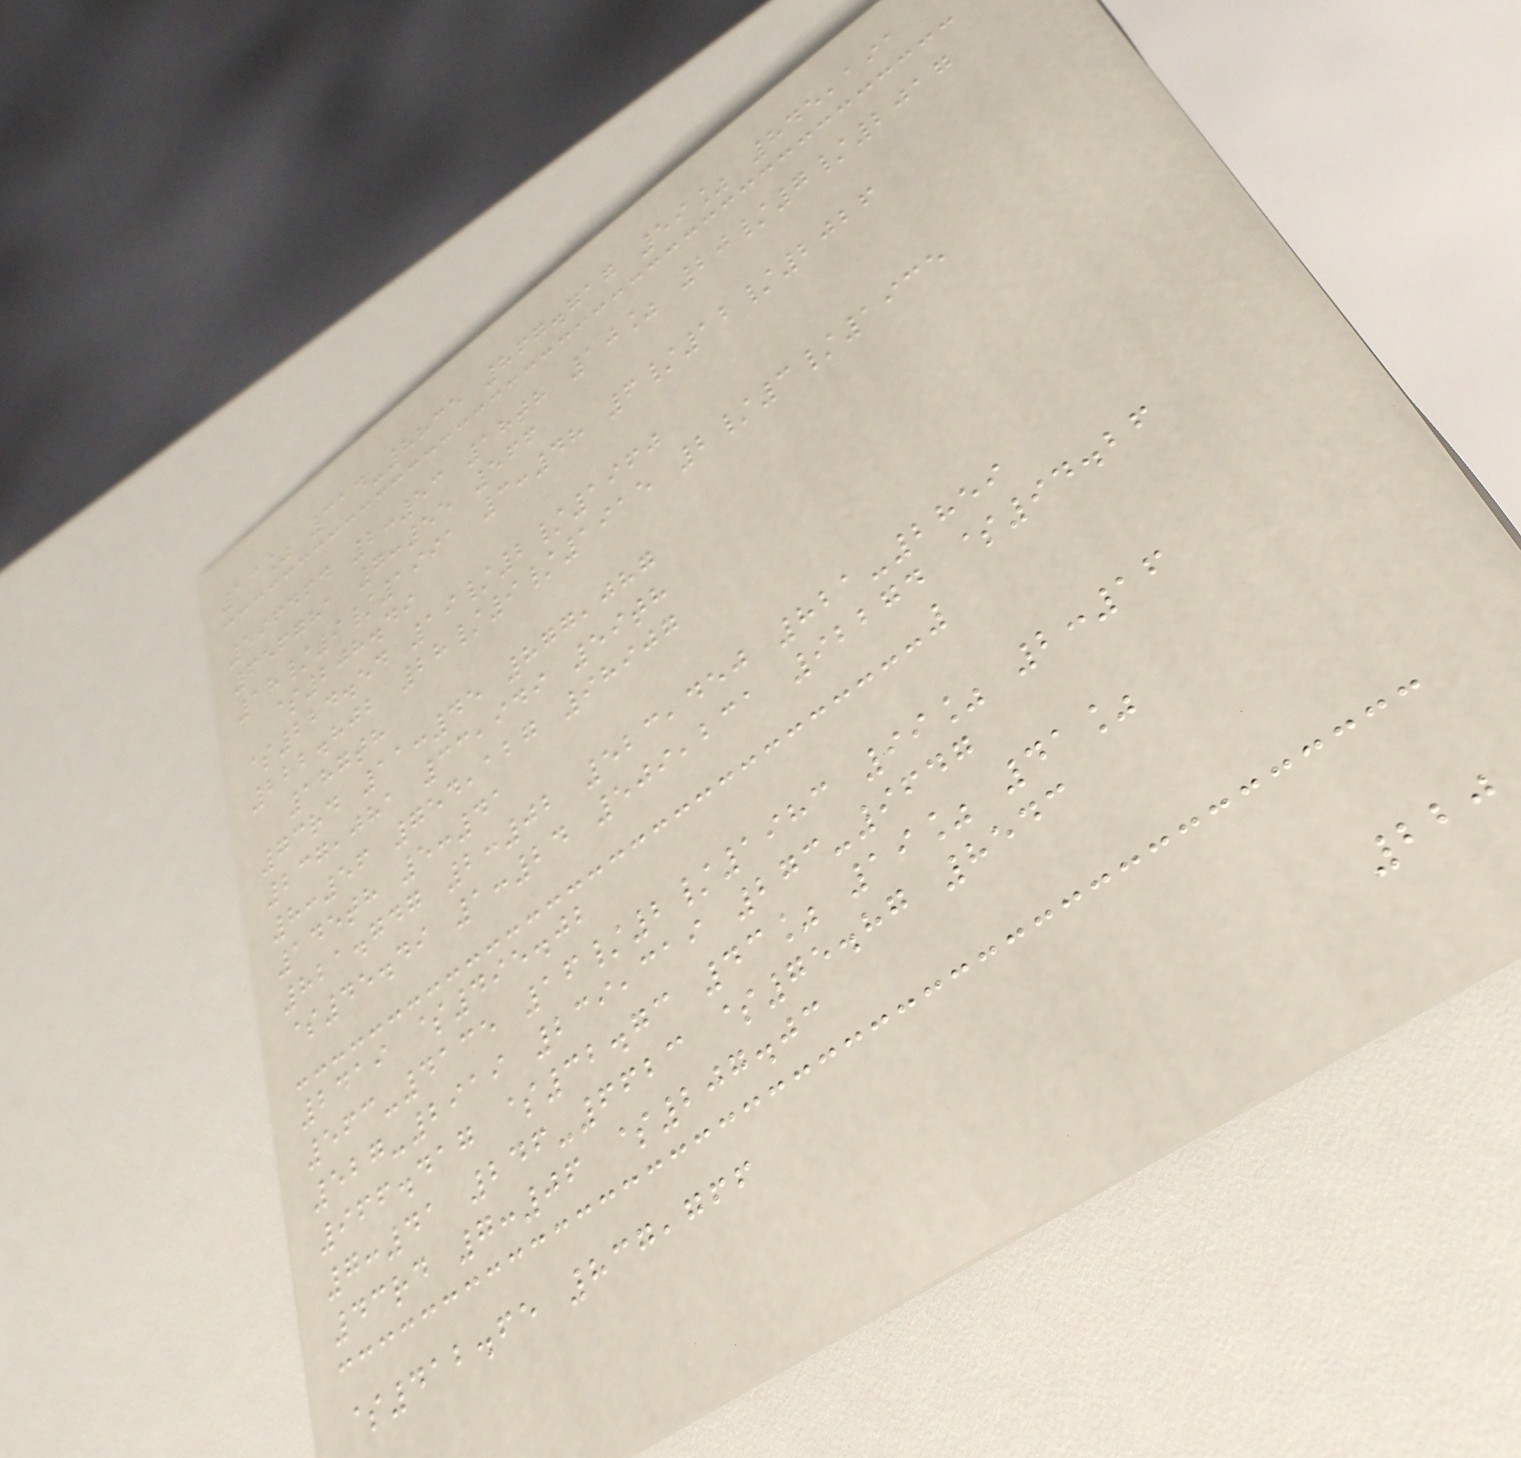13% 314-8835 867.717 59% 845,191
596464 2:53 18th 10% 20/7/2017
656781 7:55 566
18/9/1991 3:48 6/12/2026
$208.49
$224.54 19/2/1960
222.802 28/9/1915 2/3/1935
187th
73rd 11:45 877,087
237,081 33,949 59th
8:56 754,127 98907
145th 5:41
821.747 2:02 523,450 821-2859
$45.49 1:24 509,231 92274 $94.26
2419 $495.02
563-4135 16/2/1983 99% 2:16
527-2919 239,319 273-9647
966.417 $32.73 43% 19% 41%
7:41 246-6623 $75.87 8543
43rd 7:06 $207.03
$412.65 837,766
220
